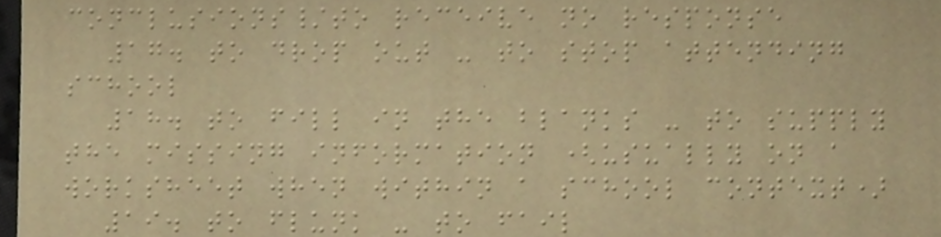conclusions/to receive no response
17. to drop out - to stop attending
school
18. to fill in the blanks - to supply
the missing information (usually on a
worksheet when within a school context)
19. to flunk - to fail
